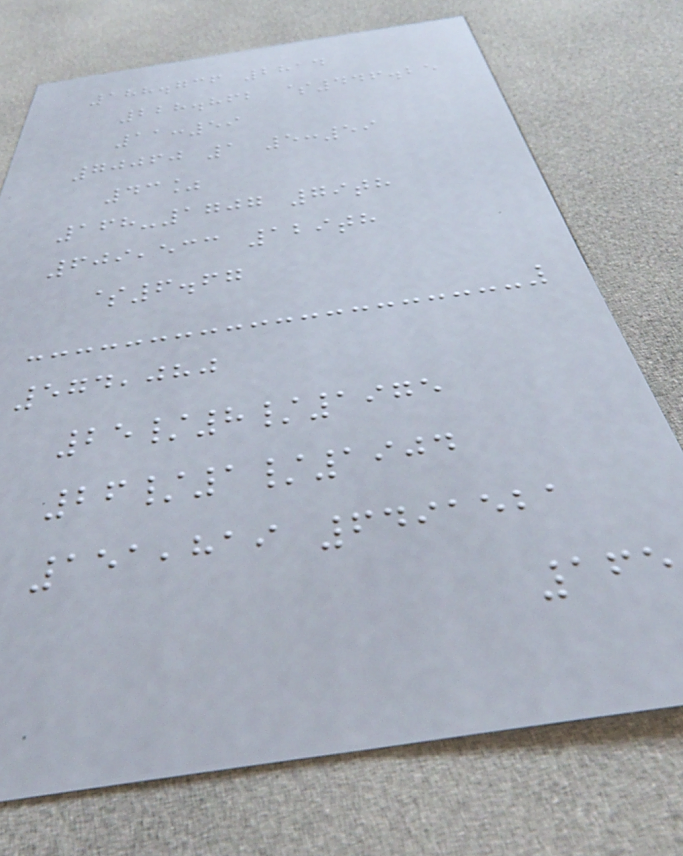188.736 2814
228.862 $446.25
11:59
70060 1 5:59
43%
168-1707 79th
609,533 129th
$6.67
574,080
25/8/1975
26/1/1904
151,819 6491521
165
